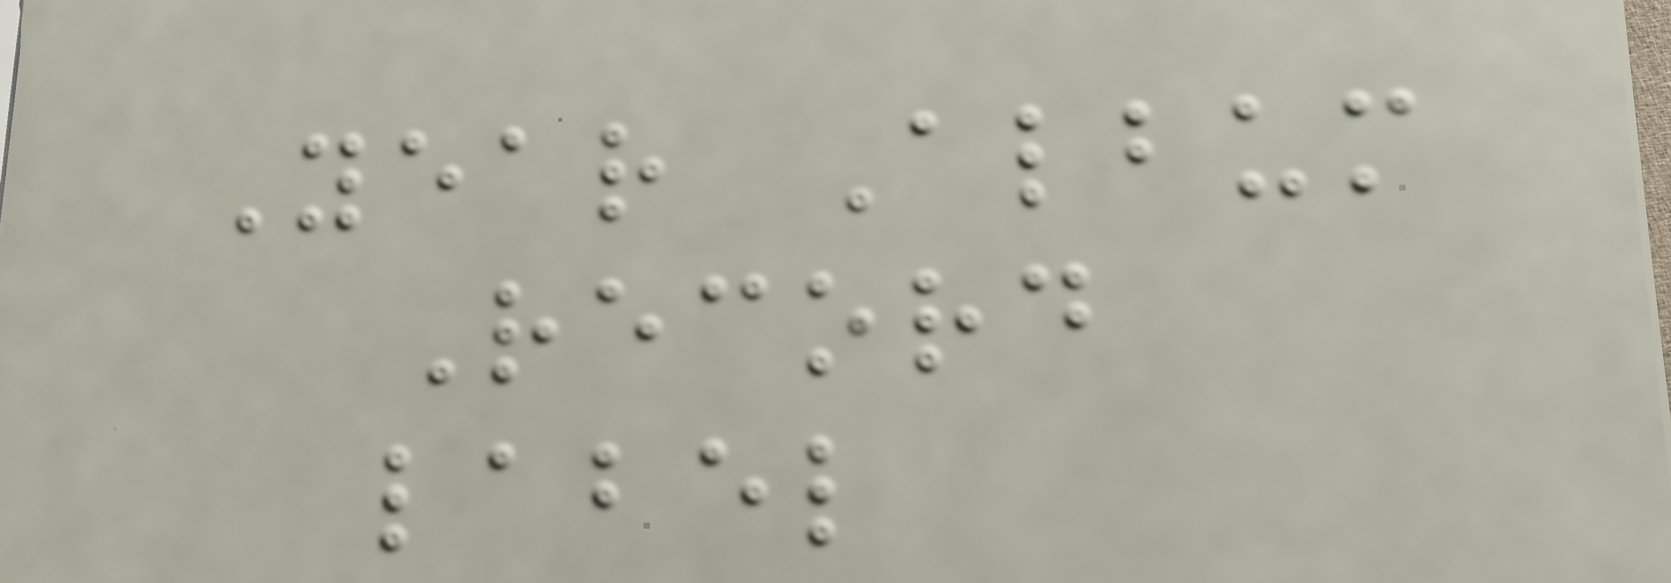Year Album
Record
label
